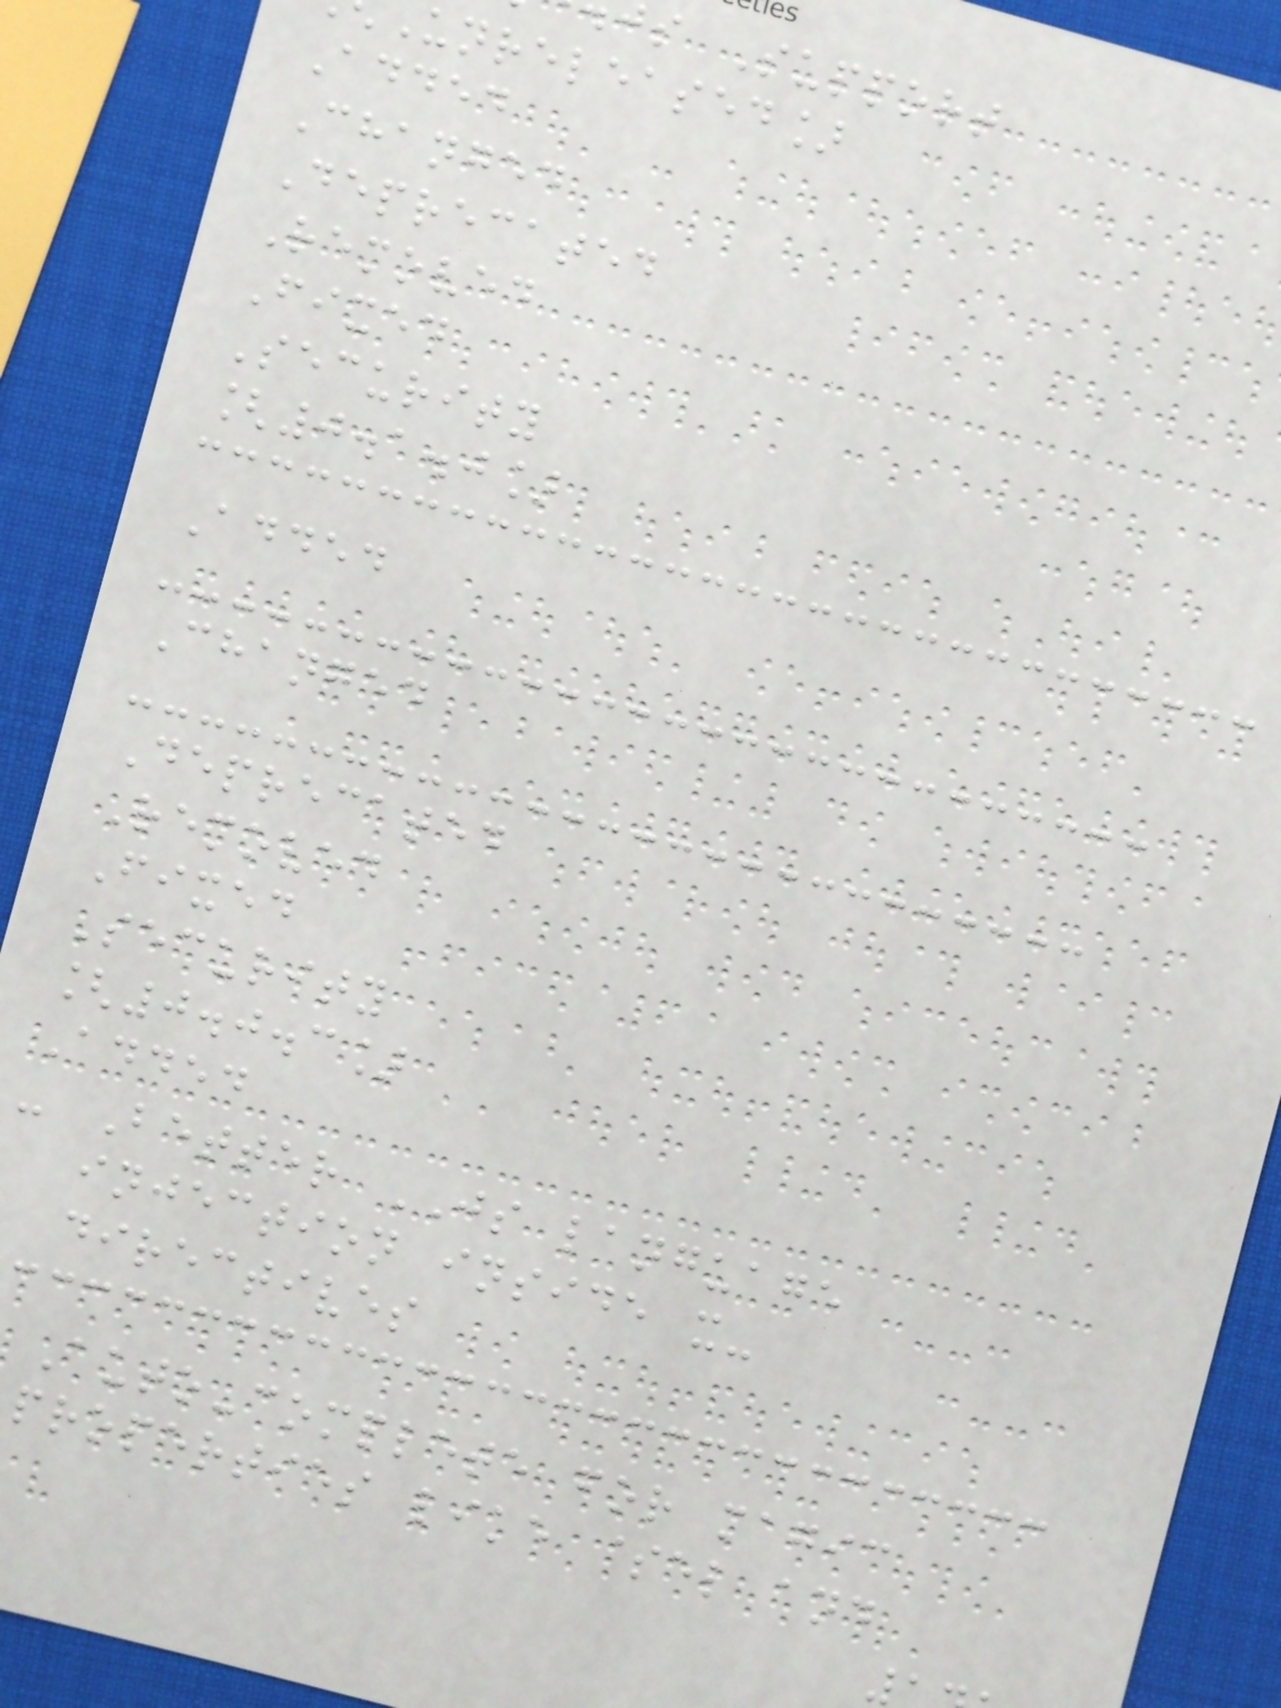s Support
unreleased]
Added
Changed
Deprecated
Removed
Fixed
Security
[0.1.0]
Added
Changed
Deprecated
Removed
Fixed
Security
[0.0.3]
Added
- Better JS language
injection inside x-
directives
Auto-complete for magic
properties like $el and
